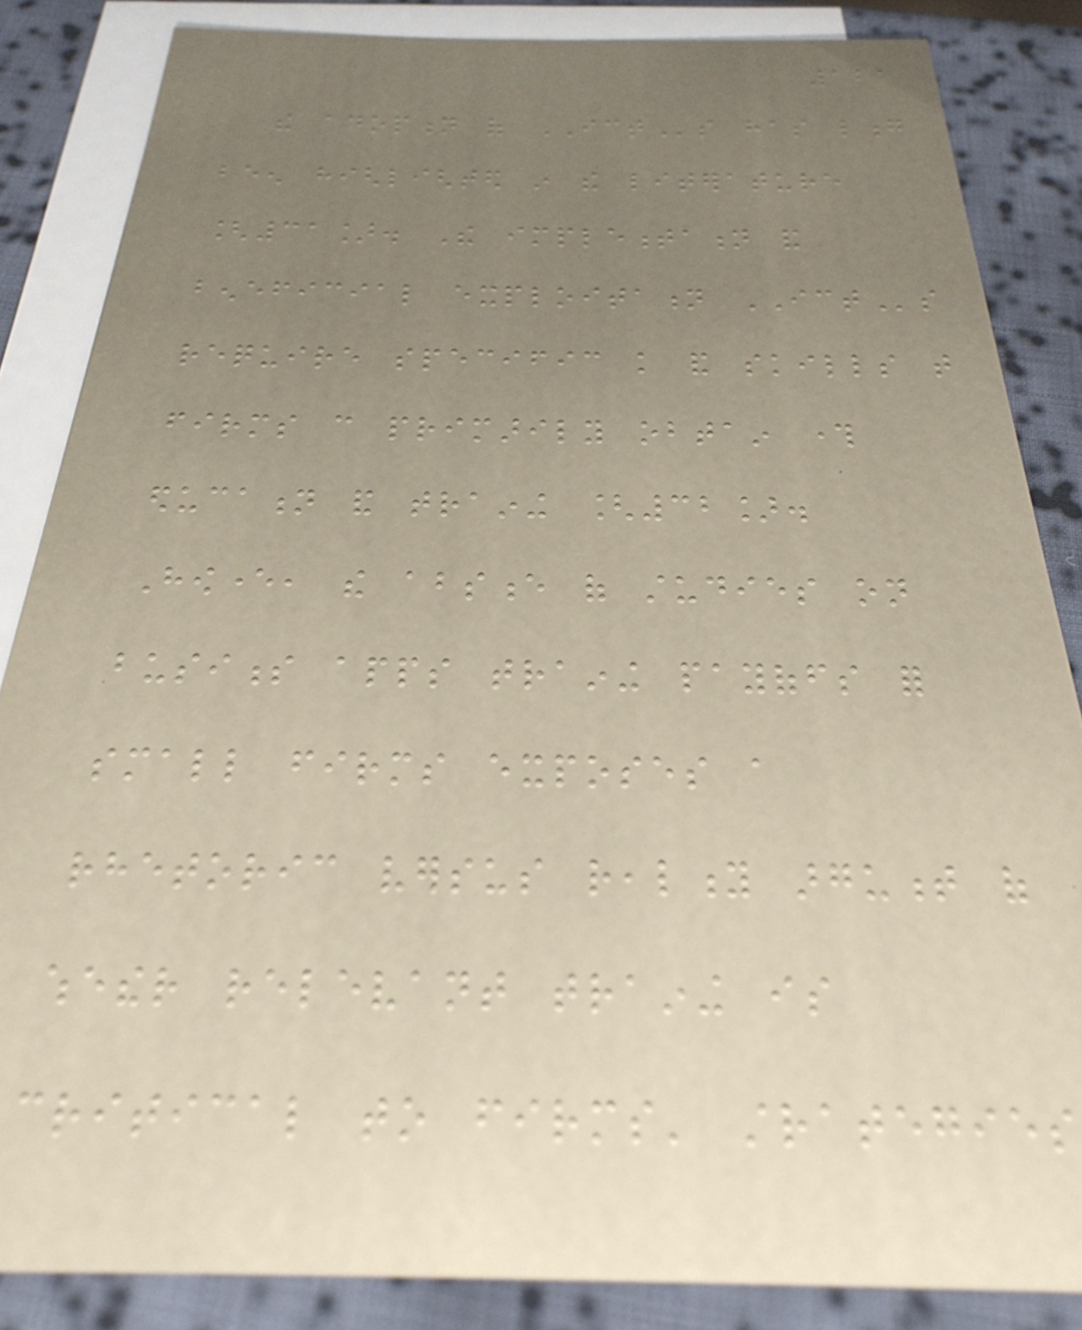121
the adoption of ICTs has long
been highlighted in the literature
[31]. The implementation and
beneficial exploitation ICTs
require specific knowledge and skills that
firms can primarily obtain through
education and training [32].
However, the absence of studies on
business apps training payoffs for
small firms exposes a
rhetoric versus reality argument of
whether relevant training is
critical to firms' strategies
